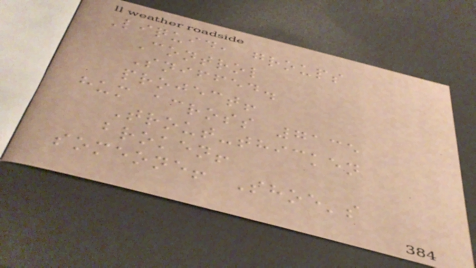Liquid, groups
Control
Sniffed.
project!
hum across 7135
Trout-thicken
broken!
someone! Shoe's
